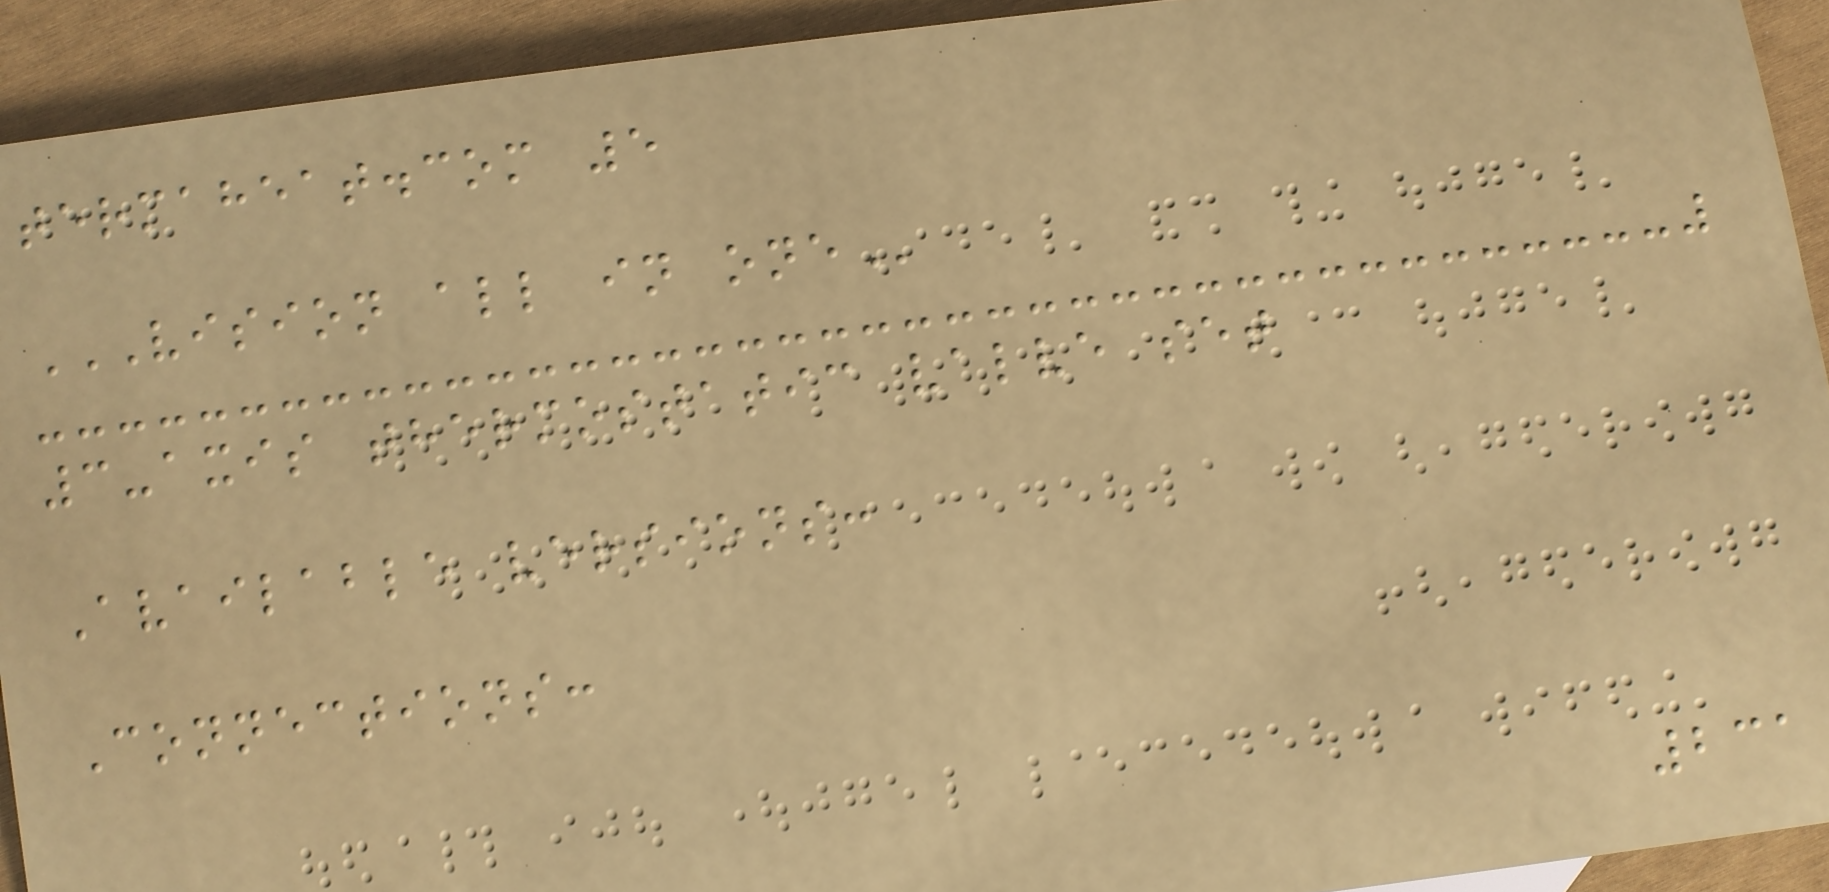termaheat.com 5
VISION ALL IN ONE
3-axis thermostatic valve set
Available versions:
Connections:
231
